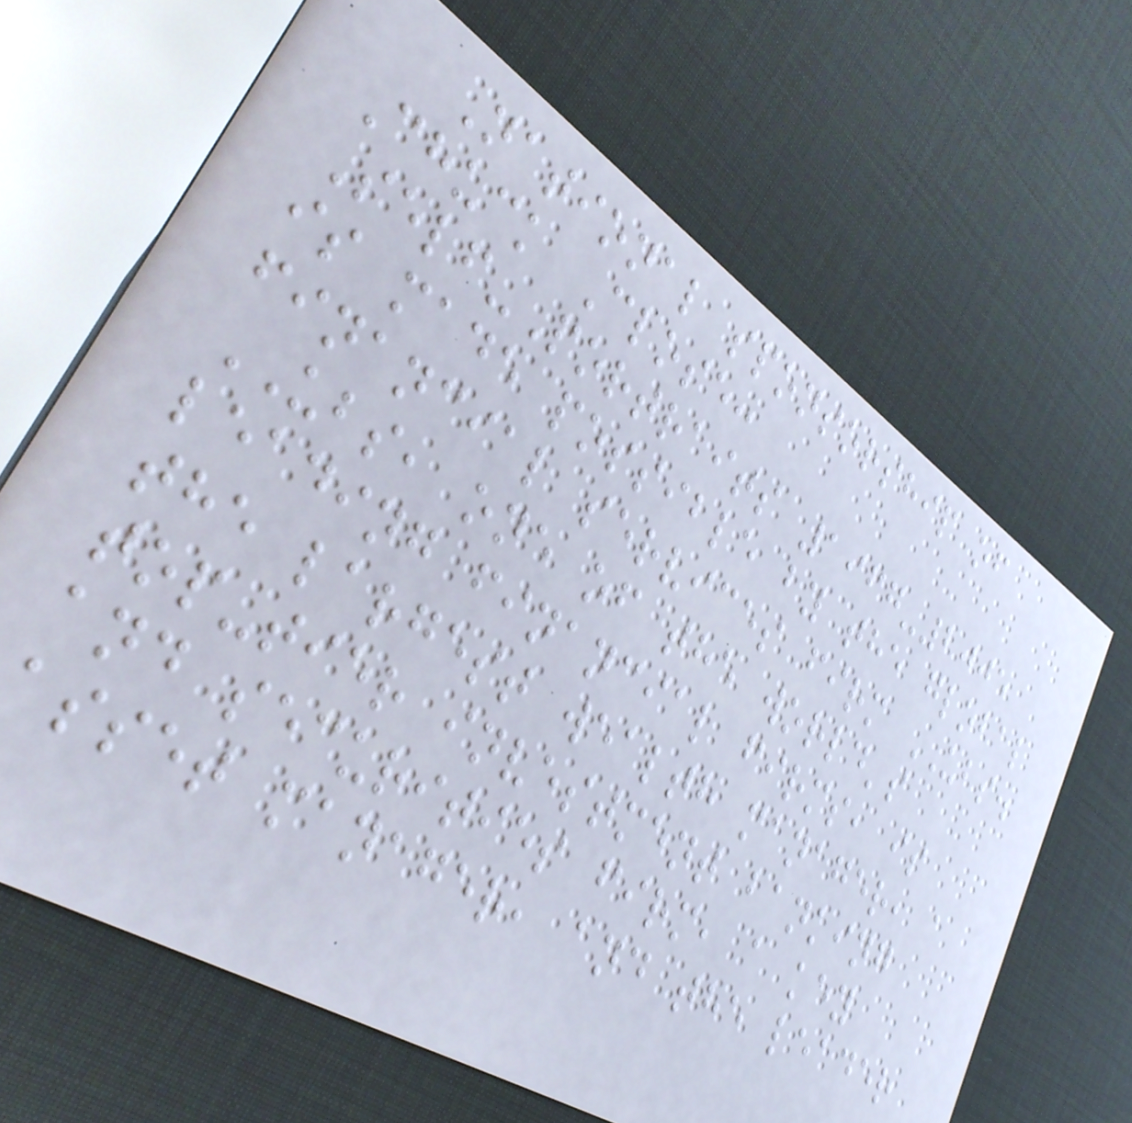National sponsorship of
Chuck Close:
Self-Portraits 1967-2005
is made possible by the global
financial services firm UBS.
UBS, one of the world's
leading financial firms, is
the largest wealth manager, a
top-tier investment banking
and securities firm, a key
asset manager, and the leader
